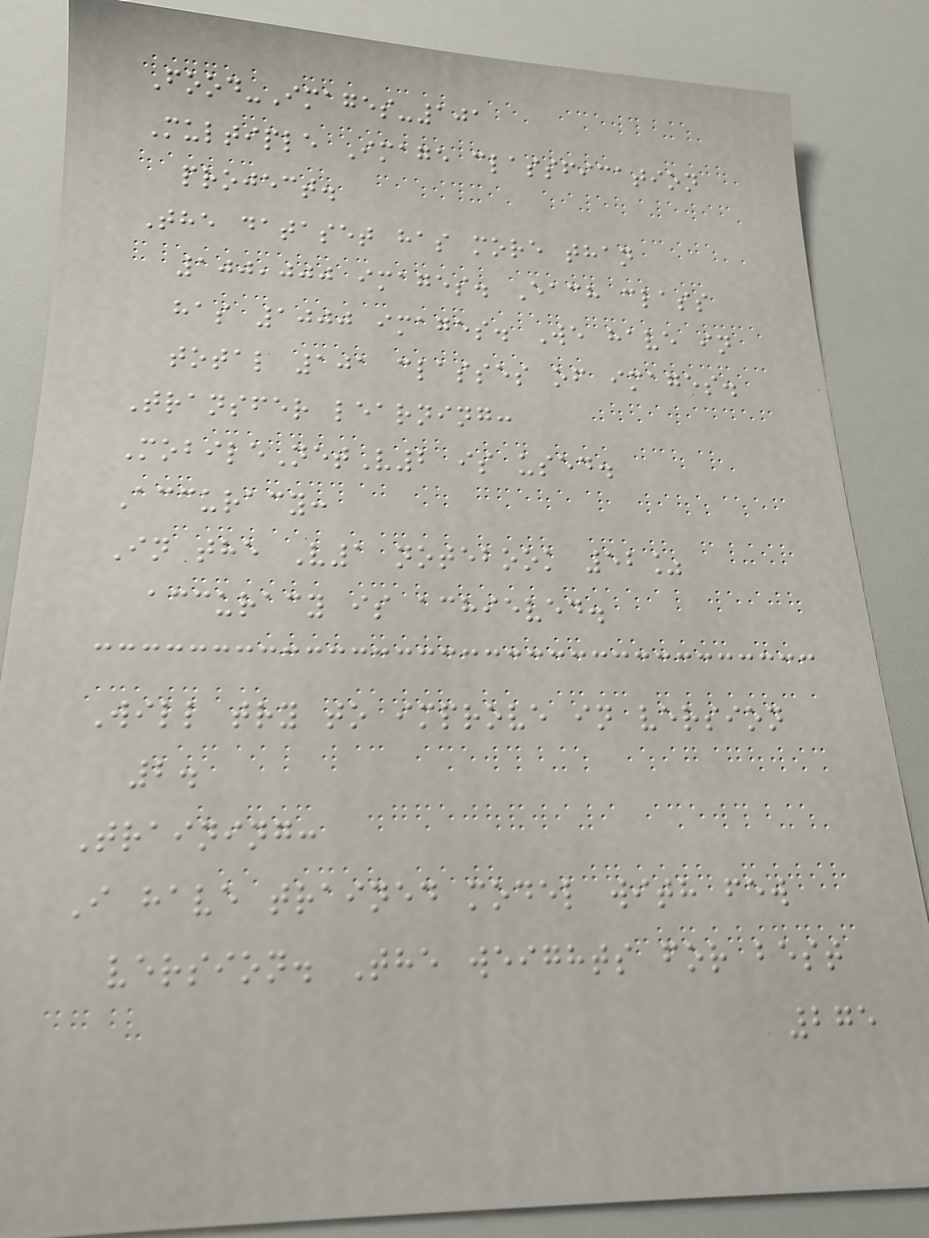Food-Images-101
Multiple Image classfication
project.
The dataset has more than
100,000 images. Each class
has 1000 images. We have in
total 101 classes of images.
Transfer learning:
MobileNetV2 is used.
Accuracy:
In the V1 notebook 52%
accuracy is achieved.
Will try to improve in version
2.
Training:
I have trained model with few
version. The weights for best
275
